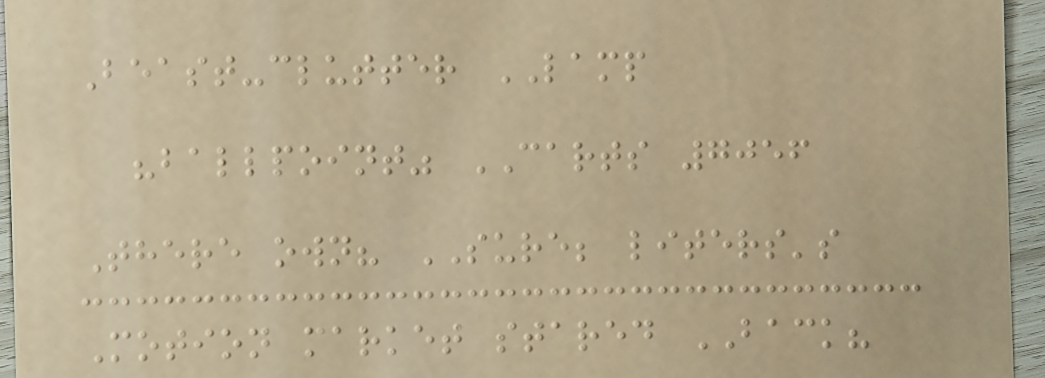Beast-clutter LAMP
"ballpoint" CARTS 7056
There own? SURE; liters's
Motion market stared BACK?
